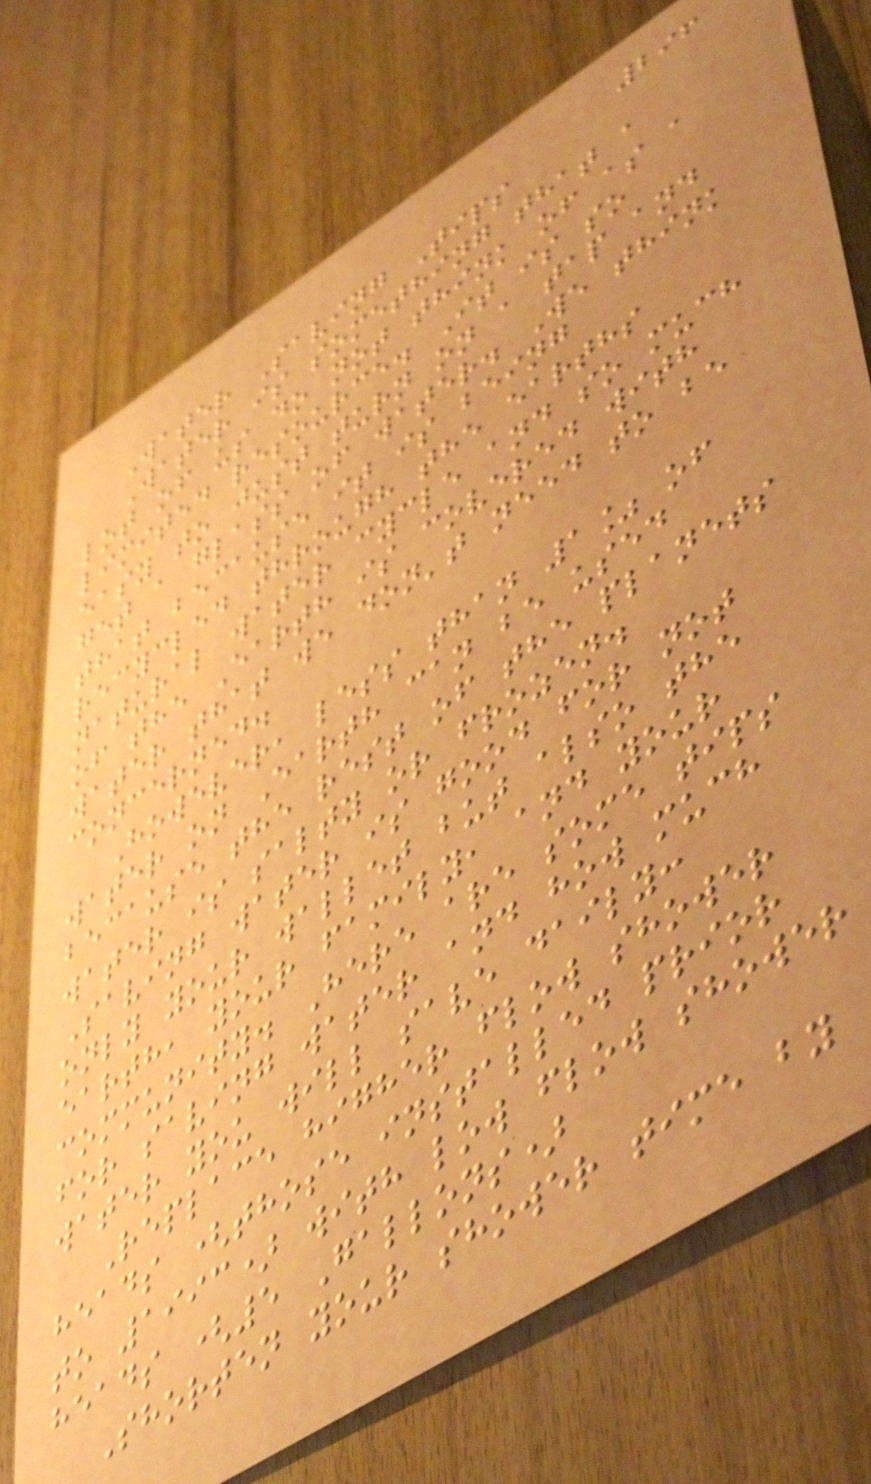296
Water Saving Tips
Water is something that a
lot of us do not think of as a
limited resource. It is so
easy to just turn on a tap and
get a glass of water. We think
that because it is being
recycled through the earths
natural water cycle and so much
of the Earth is covered with
water that we don't need to be
concerned.
However, less than 1% of
water on Earth can be used
because the rest of the planets
water is salty or frozen.
Saving water is good for not
only your wallet but also the
earth, your family, and your
community. Here are some tips
for saving water and how much
water you will save daily:
Replace higher flow shower
heads (those installed prior
to 1993) with low flow shower
heads (5 Gallons)
Shorten your shower time by
